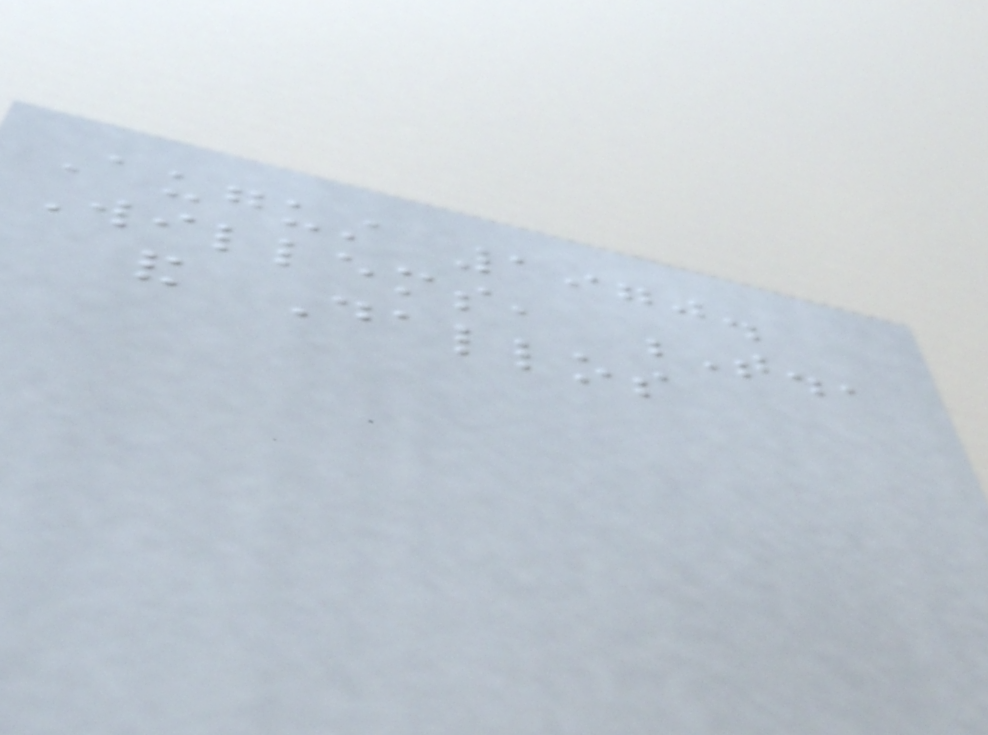August 1970.
Willems, T.,
and Dallos
